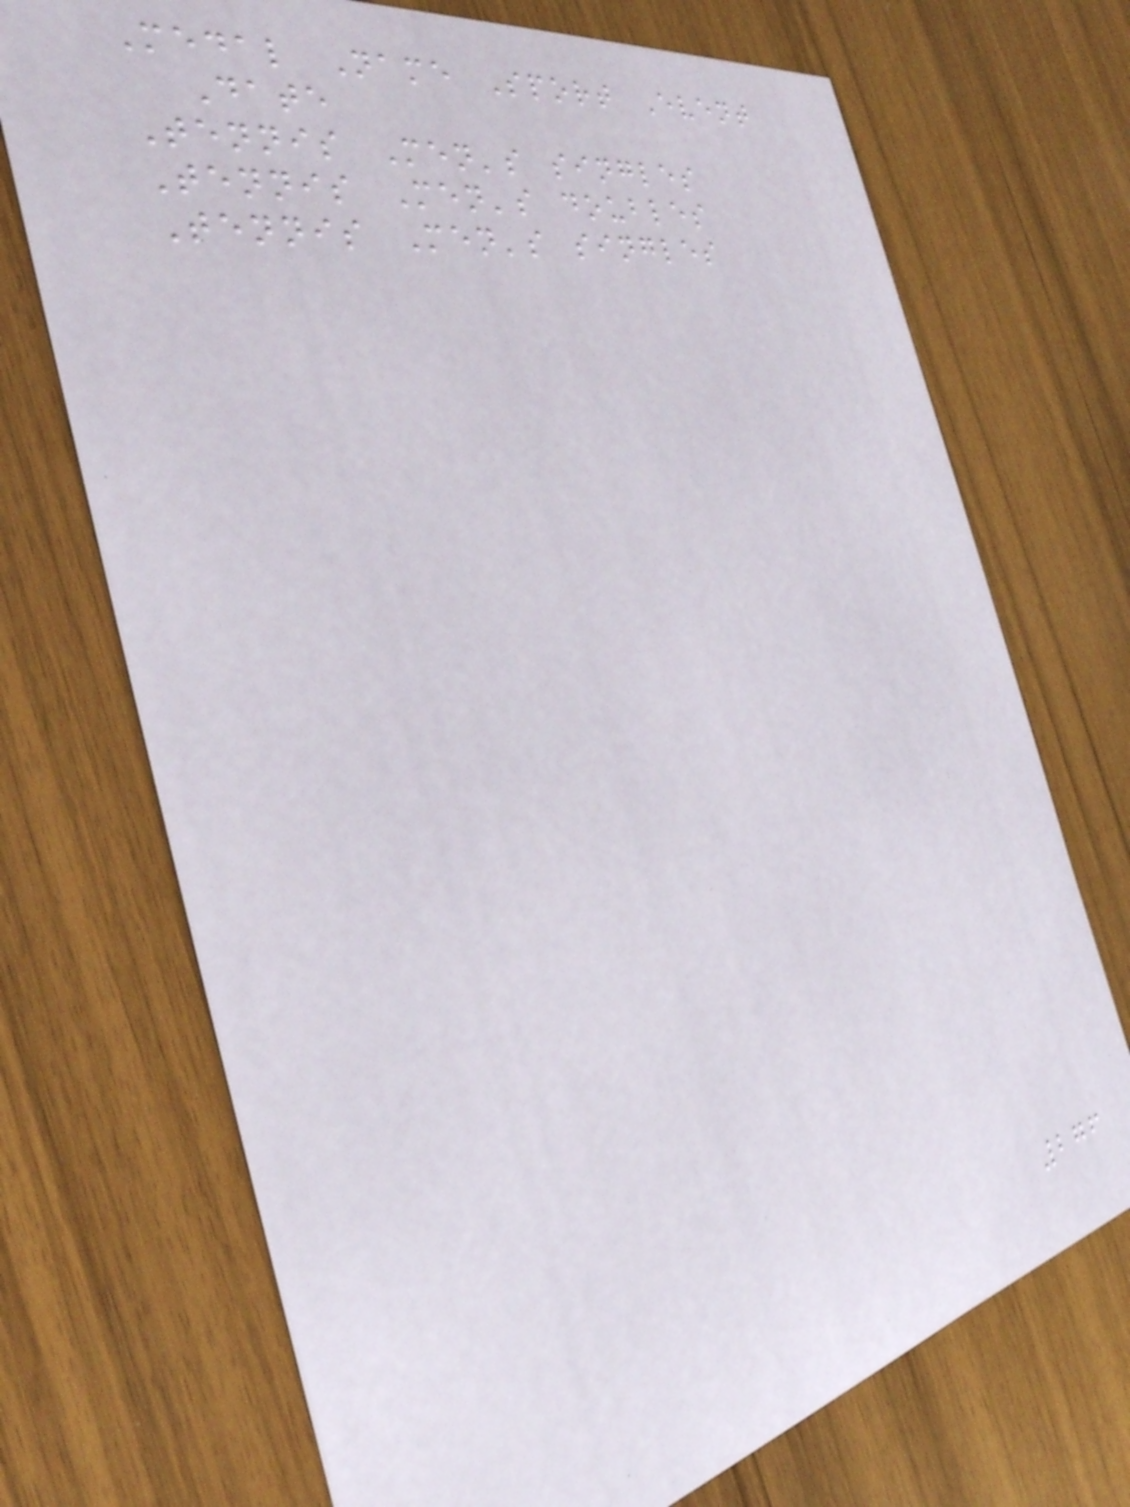Medal Name Sport Event
Date
Tennis Men's singles
Tennis Men's doubles
Tennis Men's singles
276
